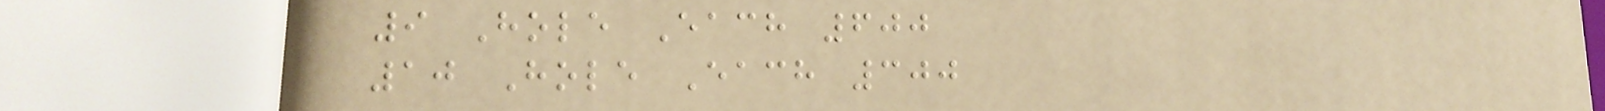9 Hole Each 600
10 Hole Each 300
